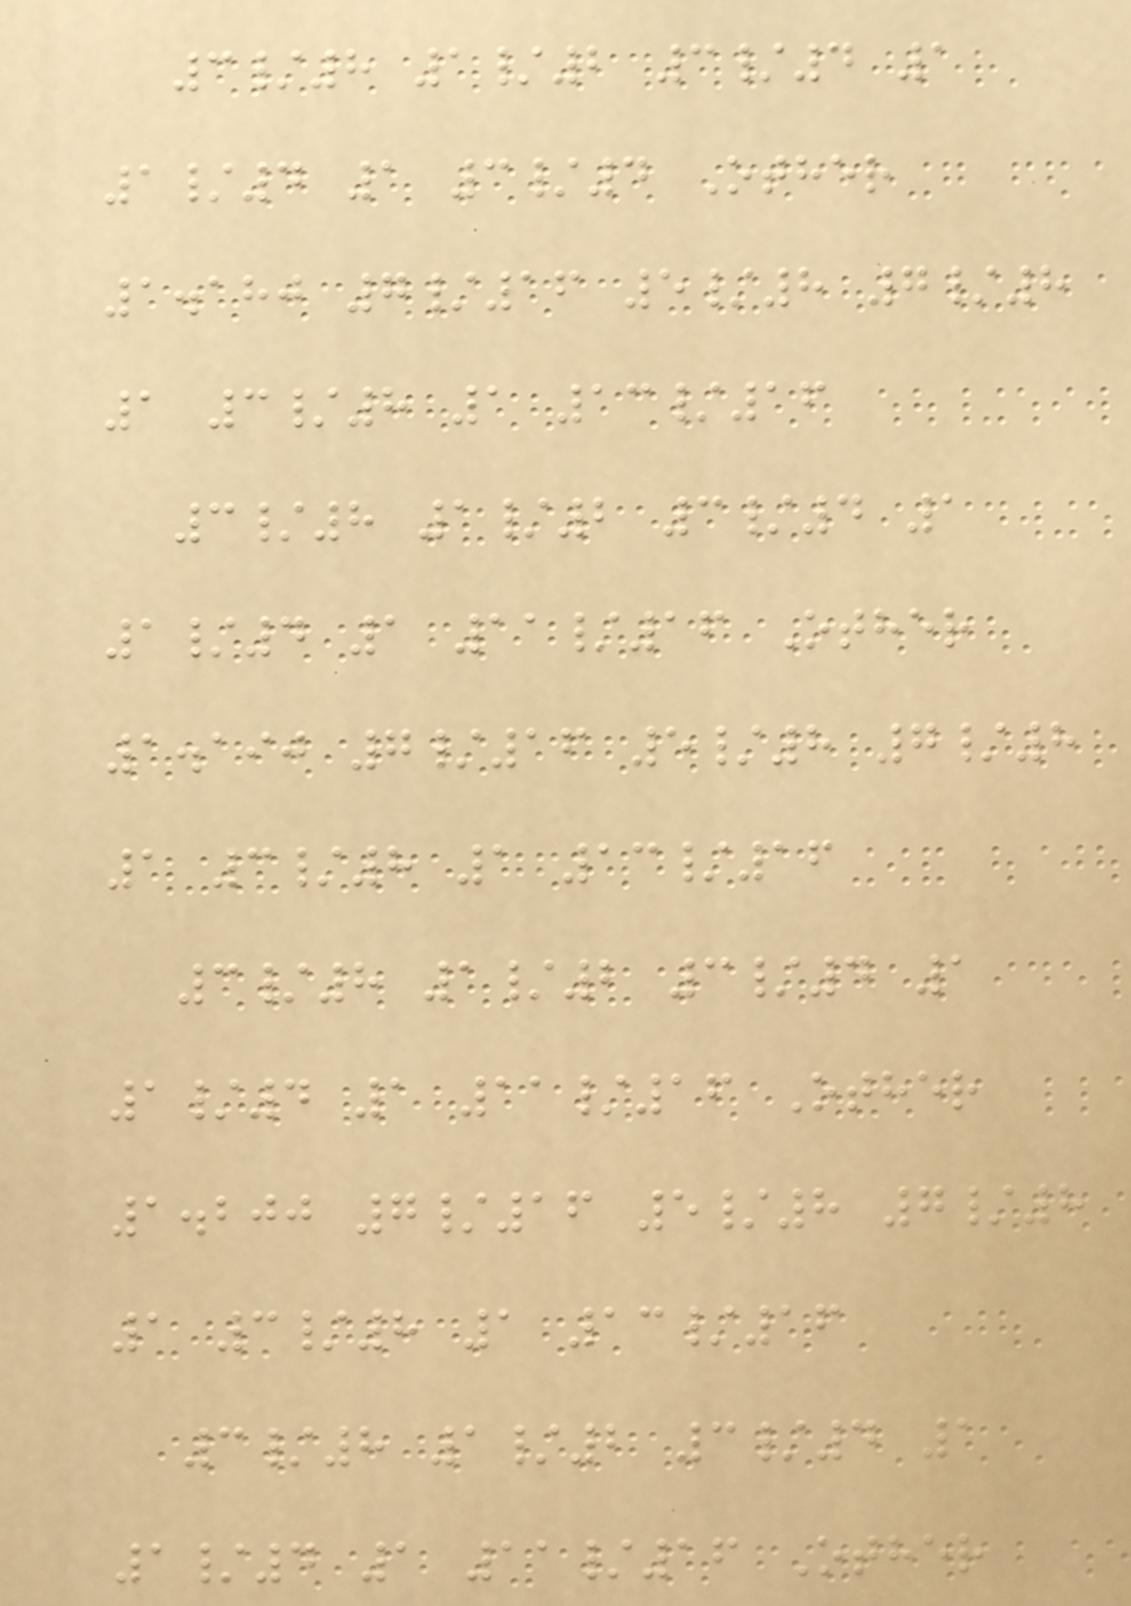3/8 1/2 3/4 1
1/4 1 3/4 Other
1.180 7/16 5/8 7/8
1 3/8 1 13/16
3/8 1/2 3/4 1
1/4 1 11/16 Other
1.190 7/16 5/8 7/8
1 3/8 1 13/16
3/8 1/2 3/4 1
1/4 1 11/16 Other
1.200 7/16 5/8 7/8
1 3/8 1 13/16
3/8 1/2 3/4 1
1/4 1 11/16 Other
